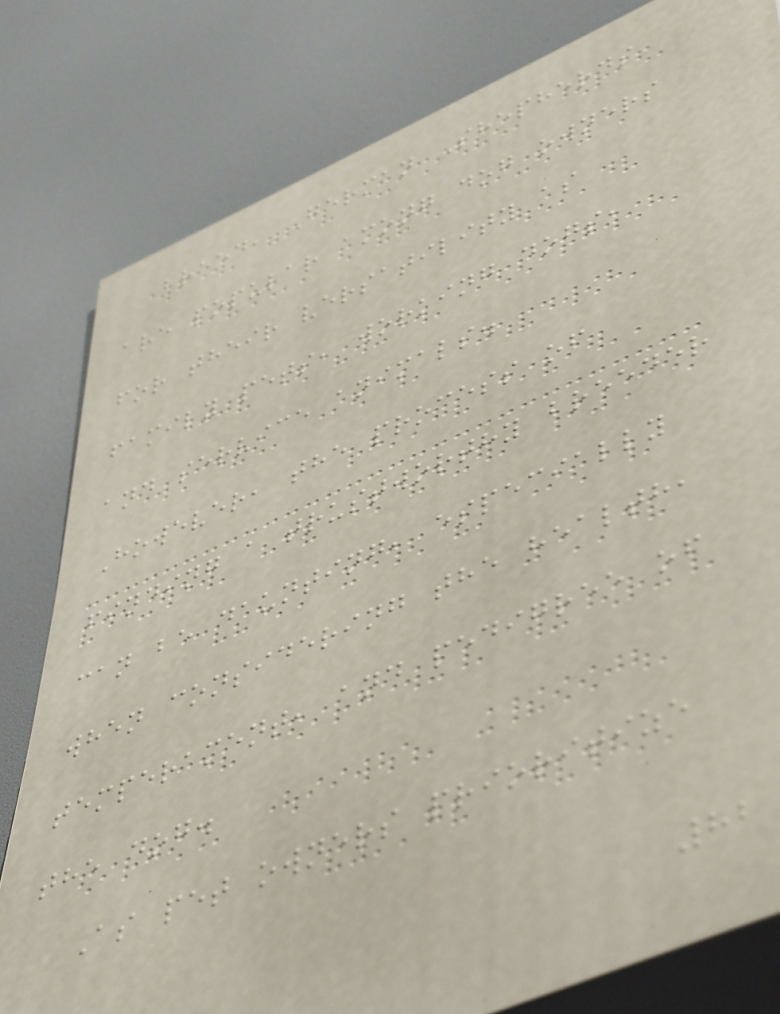breed, German Shepherds
are popular among dog owners
for their versatility as
family pets, working dogs,
and service animals.
However, the process of
finding a trustworthy breeder
can be daunting, especially
when considering the health,
temperament, and pedigree of
the dog.
As pet owners prioritize
82
